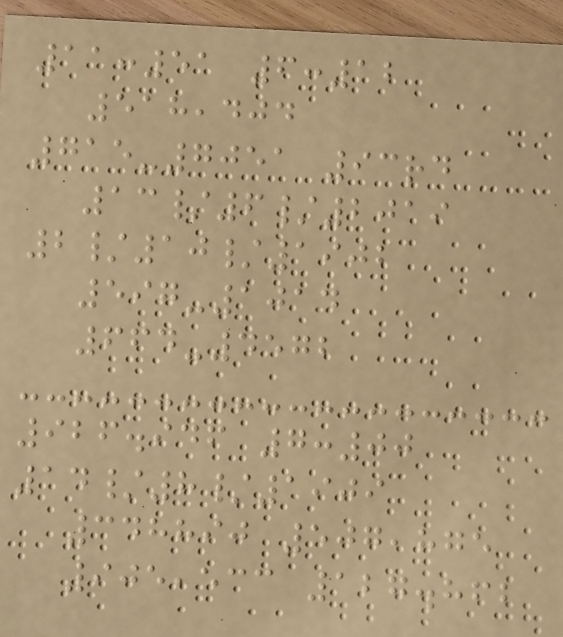11:51 6:12
518,404
715-7051 93rd
13/6/2019
2/10/1902
597-1014
664-4572
926.946 7:00
14/8/1909
348890 507,875
905,533 127.862
